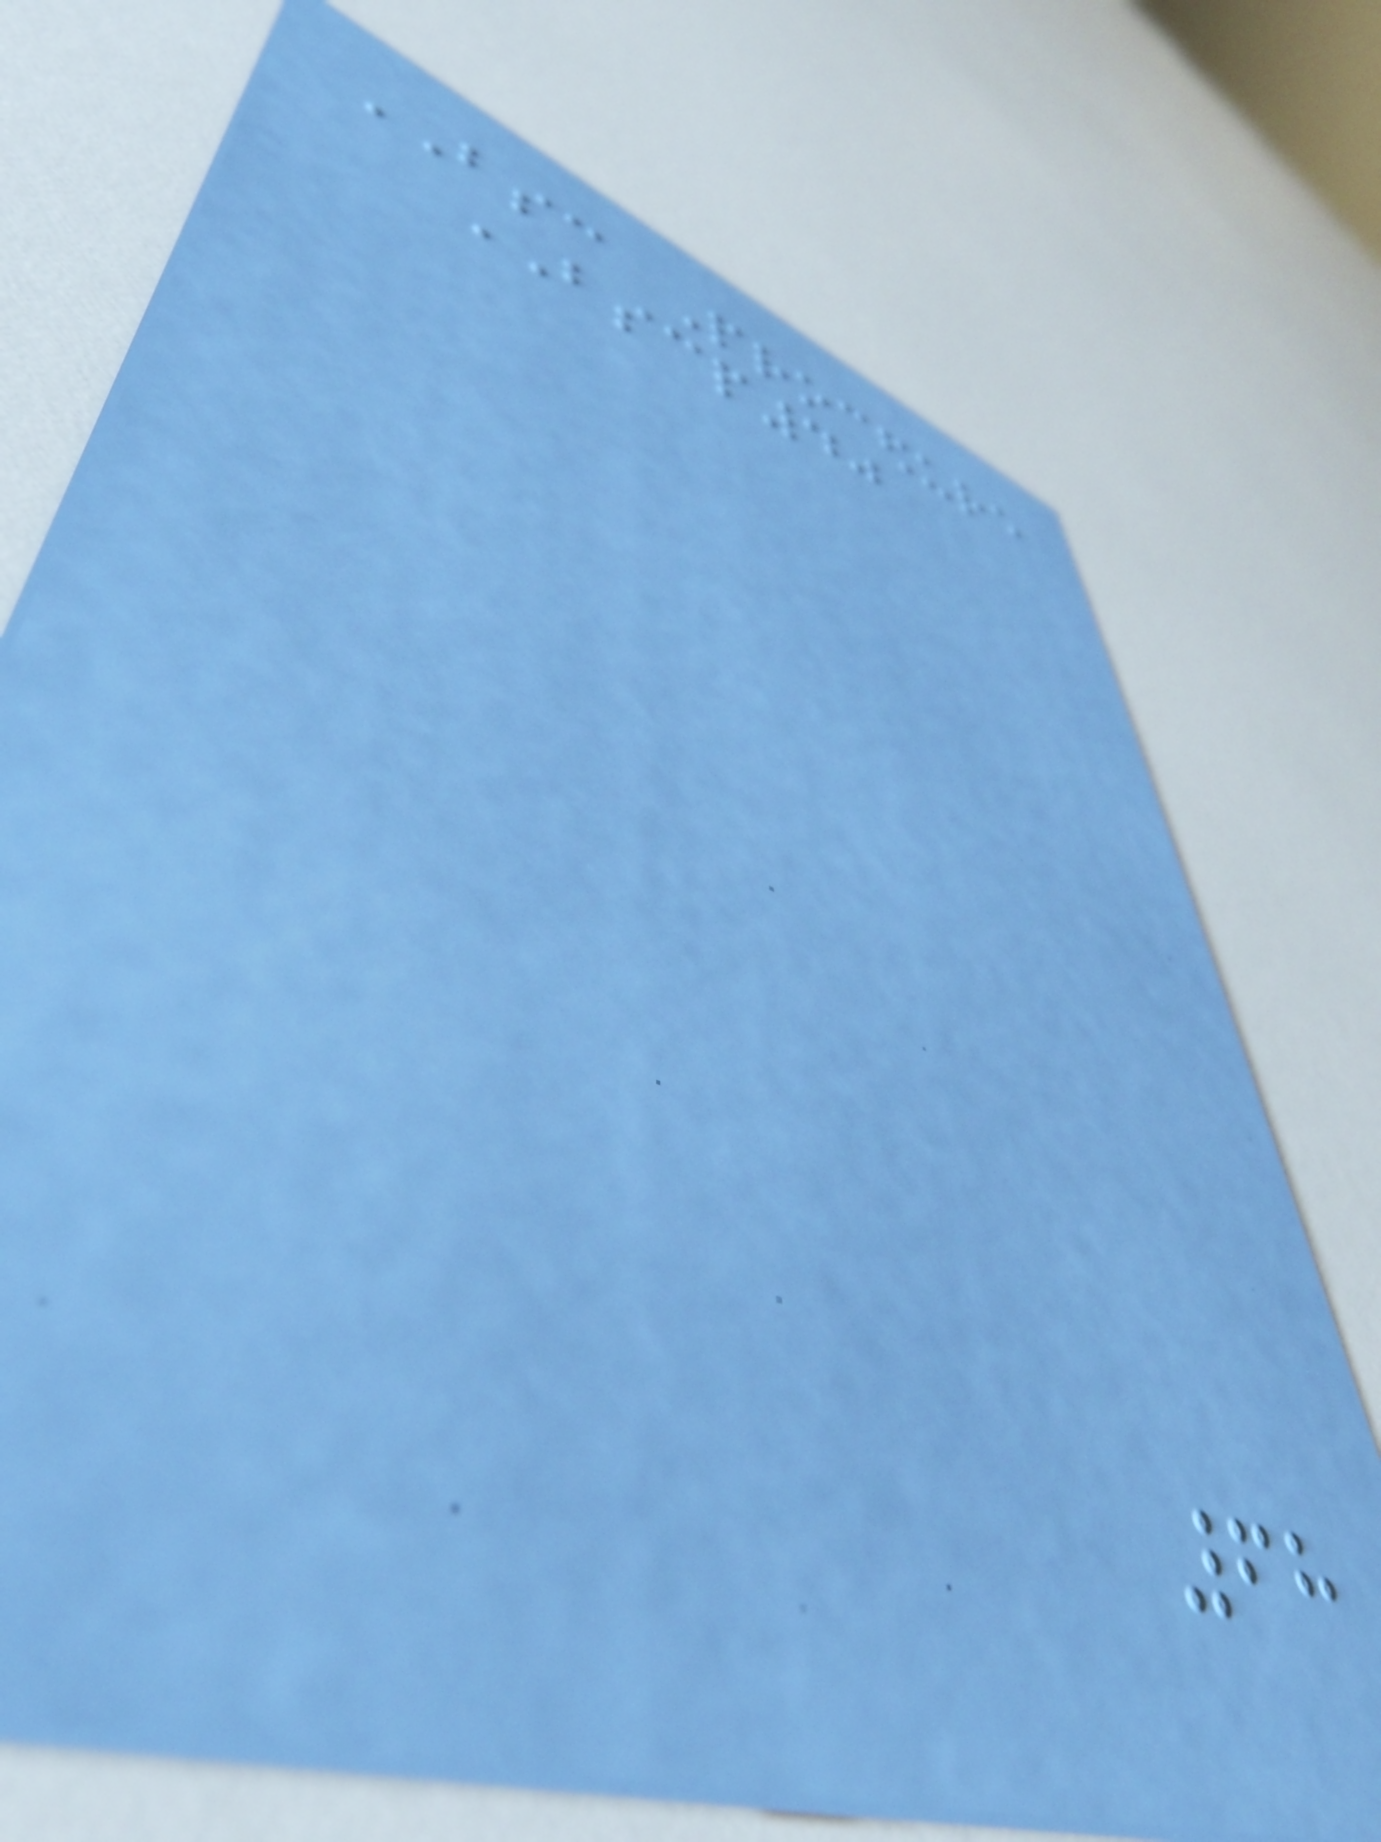BSC Procedure
BSCP40
68
